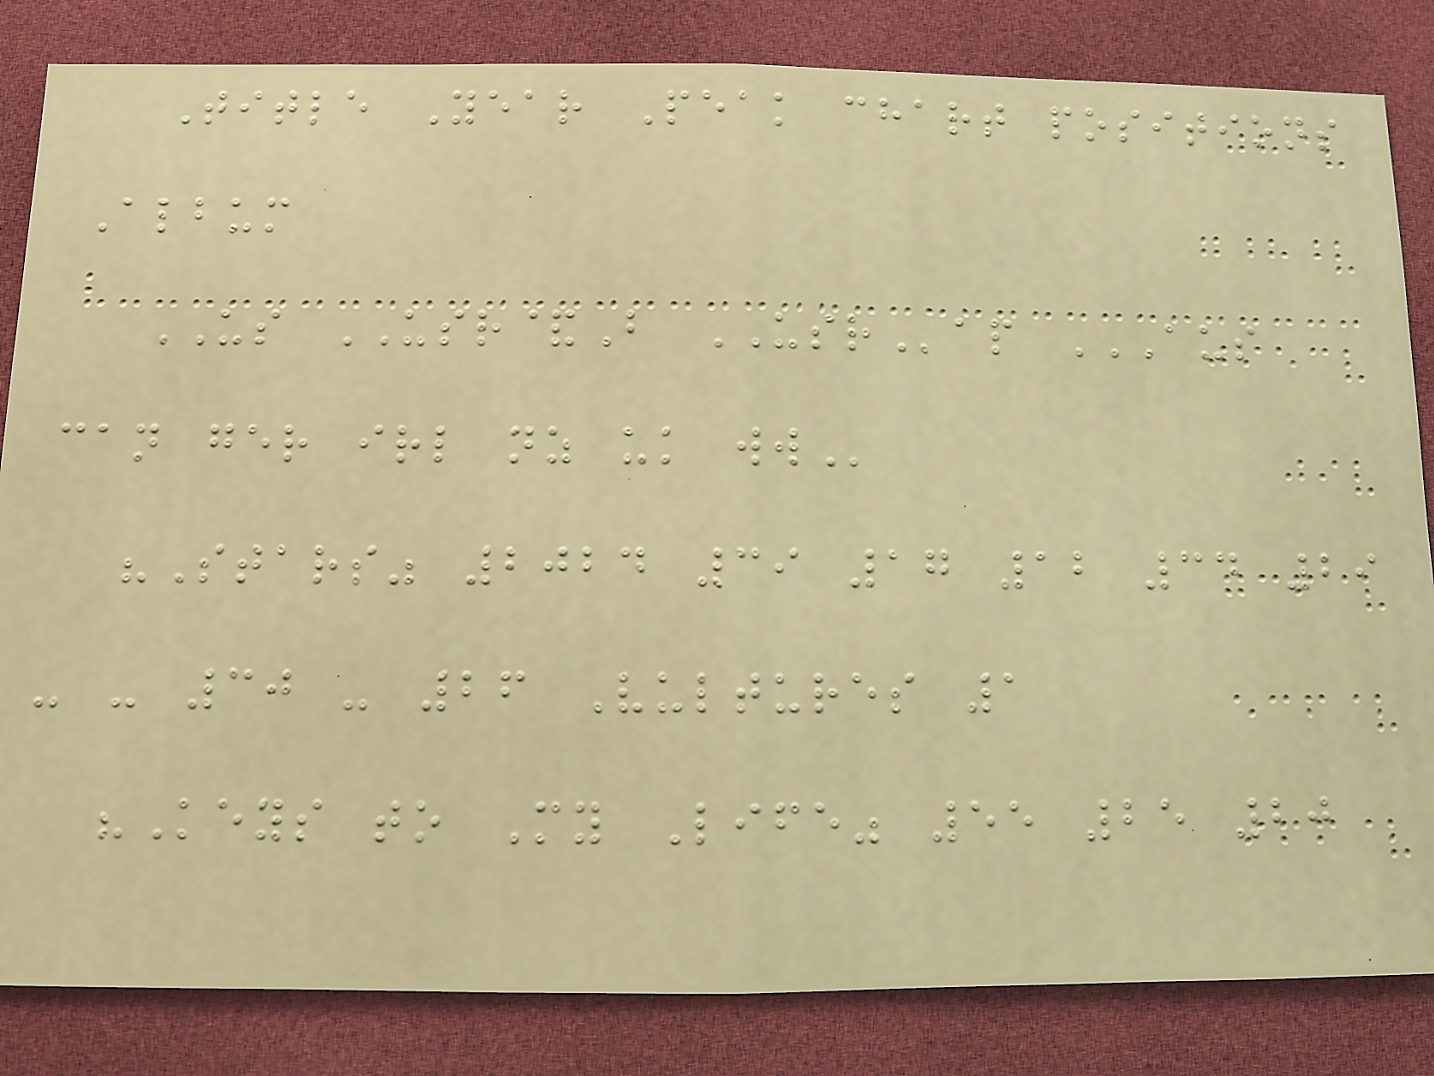Title Year Peak chart positions
Album
US USR&B USRap AUS
CAN GER IRL NZ UK WW
"Stars" 2024 39 17 12 34 29
- - 30 - 26 Vultures 1
"Keys to My Life" 55 25 20
